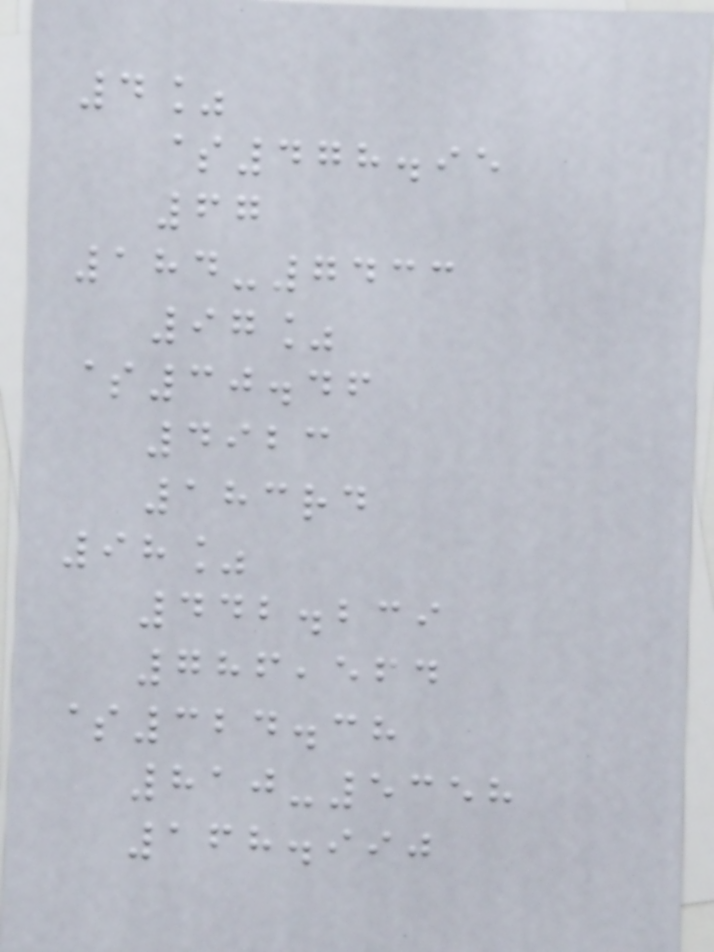4%
$478.95
67
184-7433
97%
$30.46
4923
183rd
98%
442.239
786,564
$324.38
810-5358
168.990
